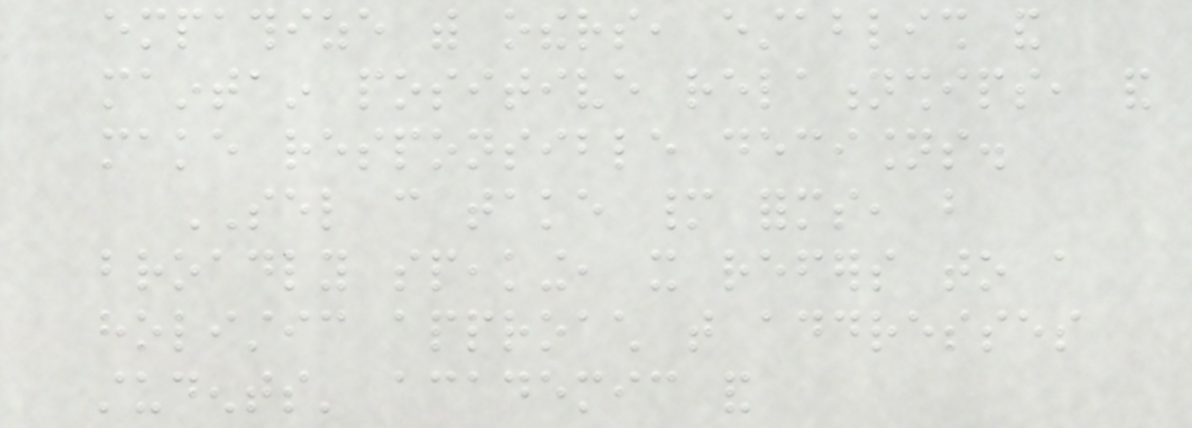empathize with others, establish and
maintain positive relationships, and
make responsible decisions.
SEL can take many forms, but
broadly speaking, it refers to a
holistic approach that addresses
students' academic and
